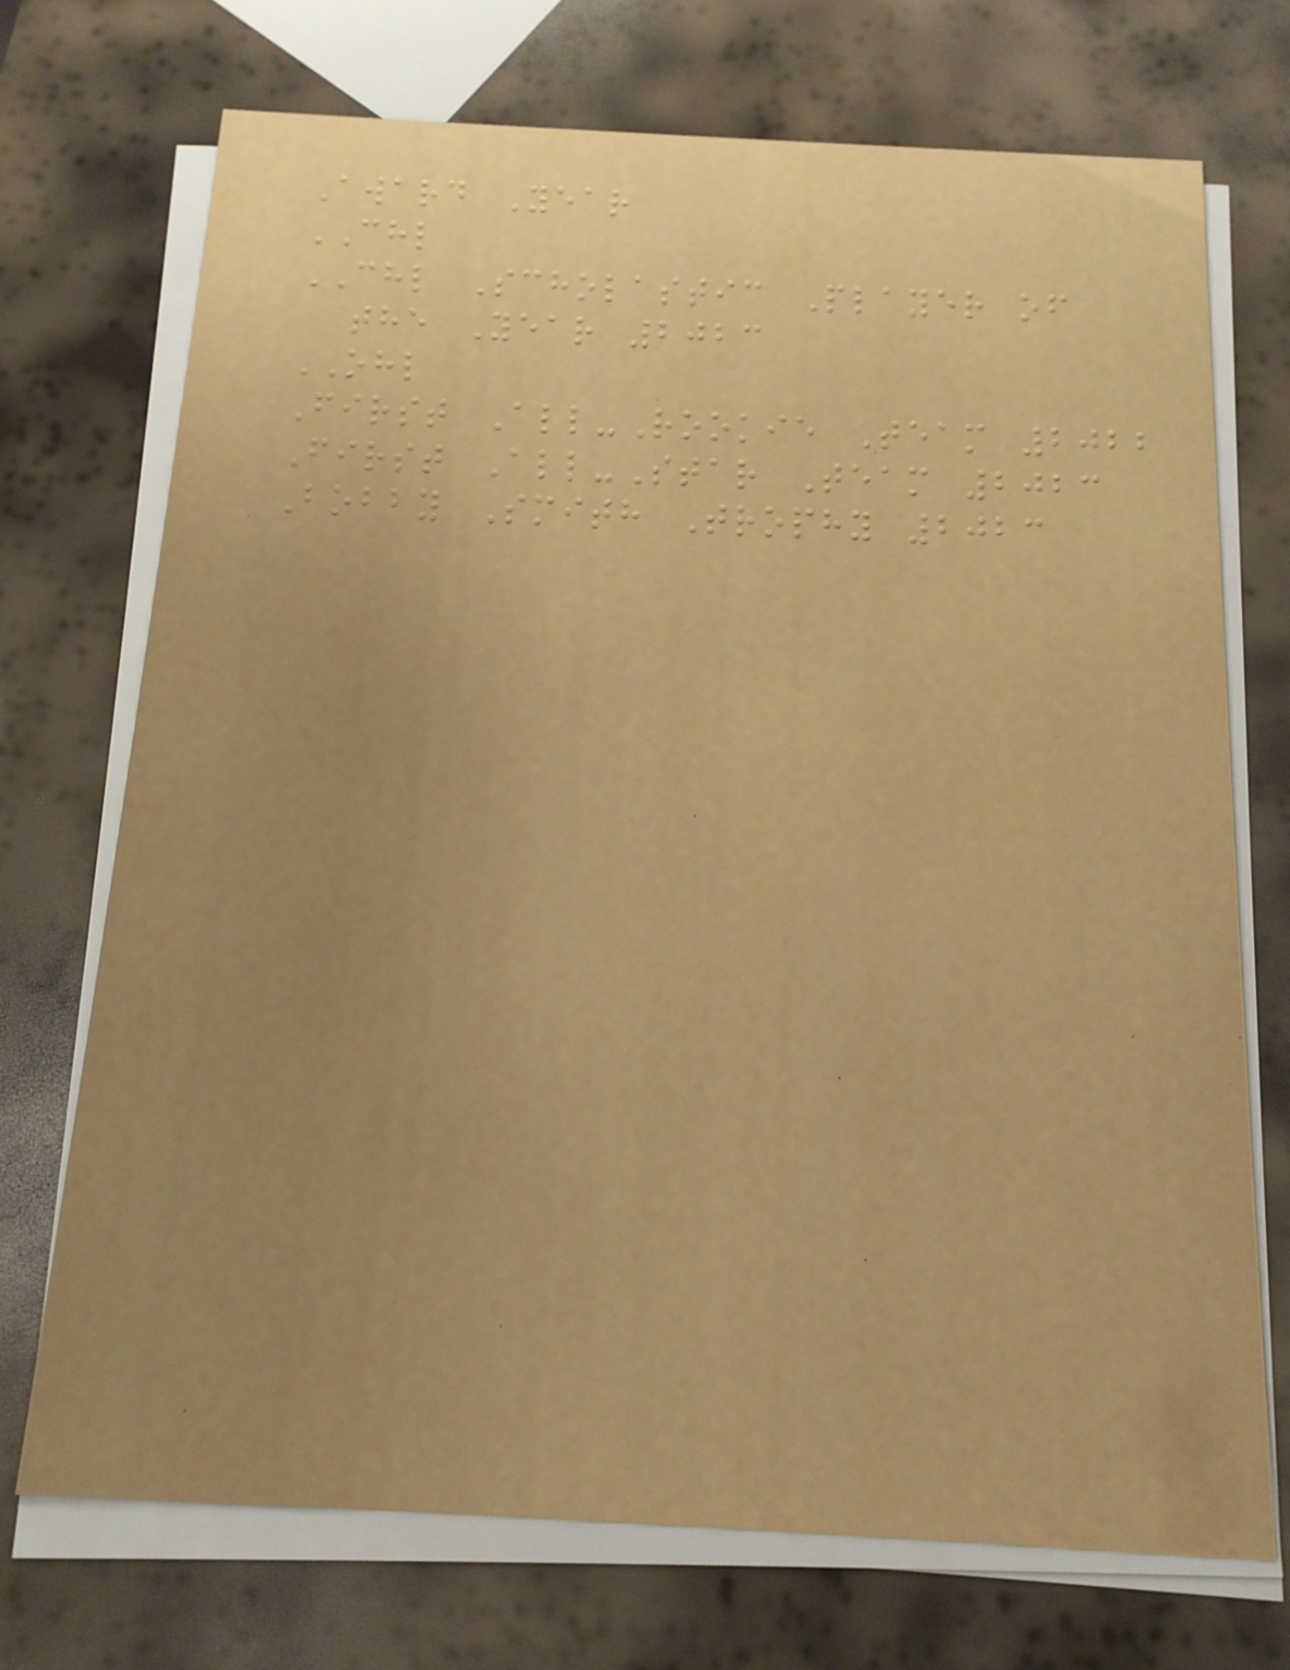Award Year
CHL
CHL Scholastic Player of
the Year 2023
OHL
First All-Rookie Team 2022
First All-Star Team 2023
Bobby Smith Trophy 2023
